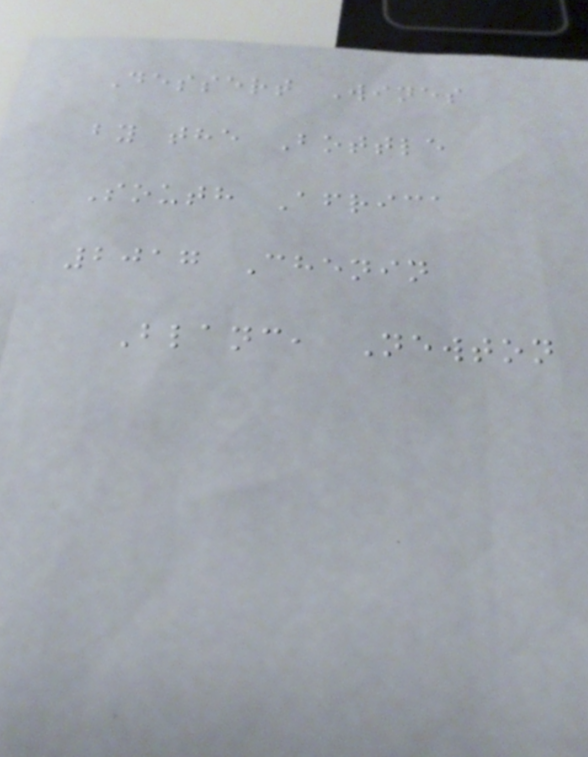Dessert Wines
by the Bottle
South Africa
2017 Chenin
Blanc, Newton
